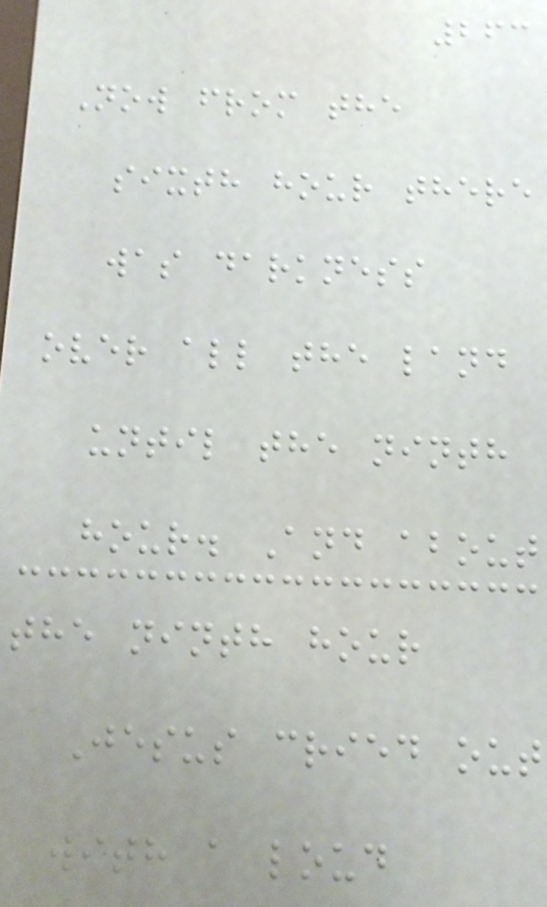263
Now from the
sixth hour there
was darkness
over all the land
until the ninth
hour. And about
the ninth hour
Jesus cried out
with a loud
